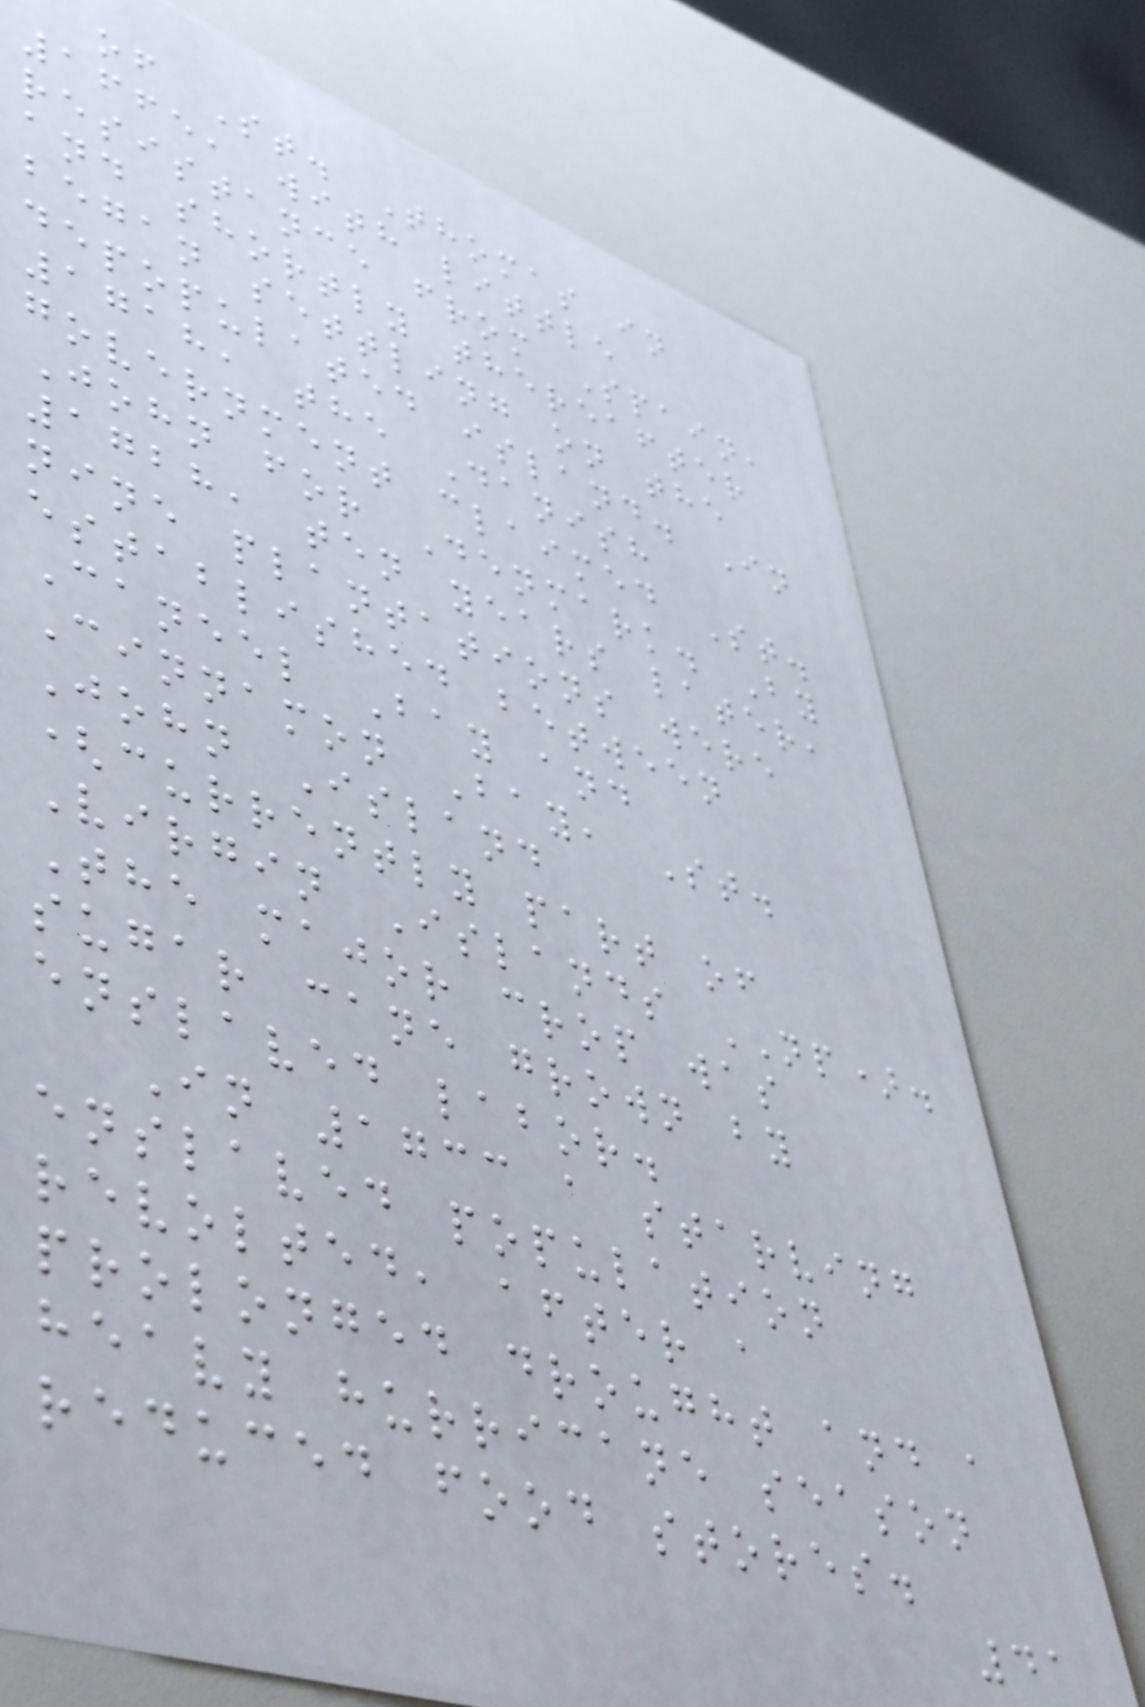of St. Thomas in
1665, with little
resistance from Spain,
and shortly thereafter
began settling on the
depopulated island. In
1718, the Danish
government claimed St.
John for Denmark. By
1728, ten years later,
nine plantations were
established between
Caneel Bay and
Cinnamon Bay, St.
John Island
(currently part of
Virgin Islands NP).
The major crop was
sugar cane grown by
enslaved labor.
In 1733 a starving
enslaved population
revolted, after a
prolonged drought and a
heavy hurricane season
reduced food stores.
41
